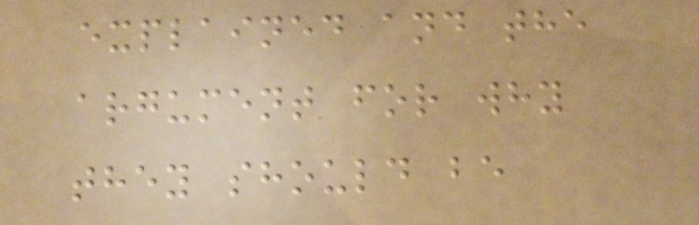explained and the
argument for why
they should be
